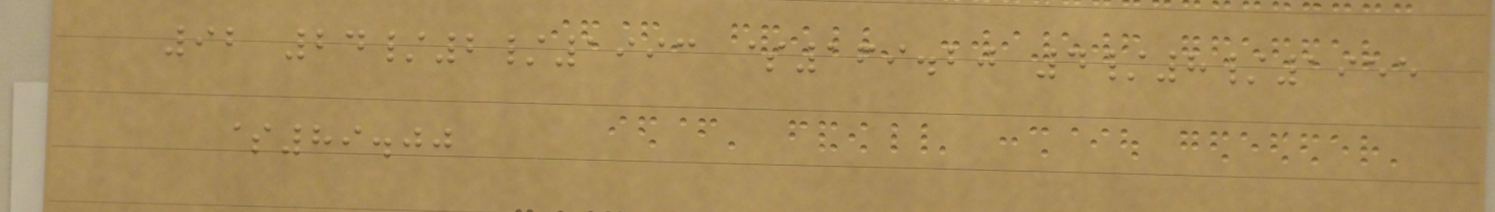92 24/2/1993 $169.20 4/8/1955
$89.00
